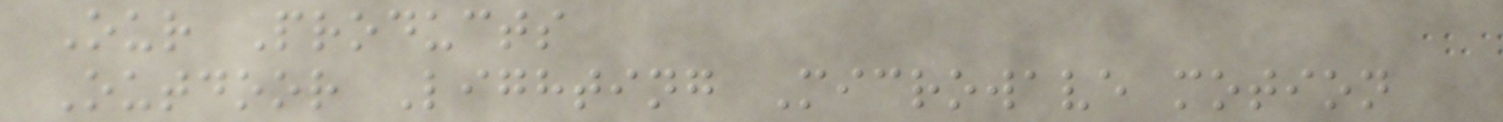Our Products
Outdoor Lighting Microwave motion
